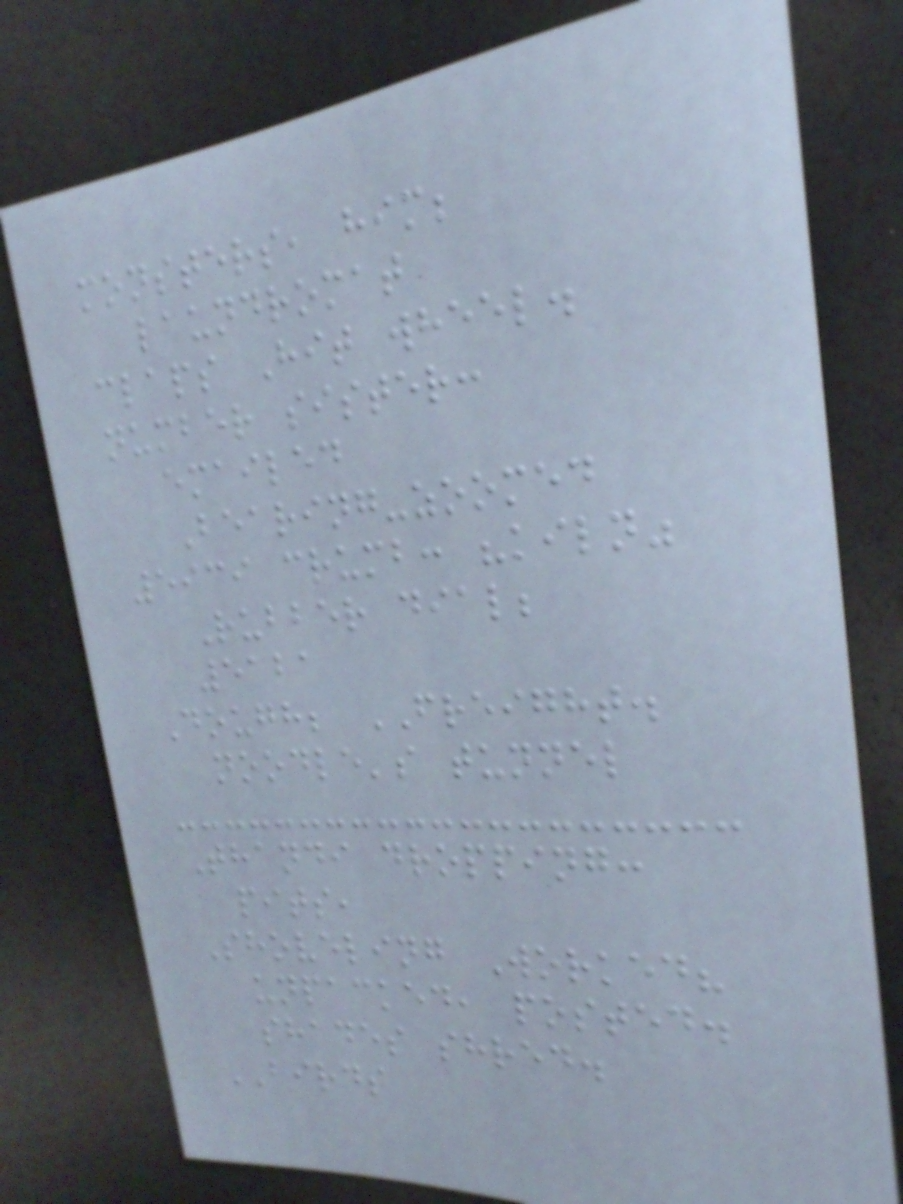monsters, him;
laundromat
claps Hit wheel.
number sister:
emailed
Bearing-zoomed
5939 crumb: "kiln"
Rubber dial;
5121
Dough; FREIGHT.
noodle's tunnel
Thandi dropping:
pits,
Shoveling Worked?
unpacked, posted.
shades shred.
BIRDS
